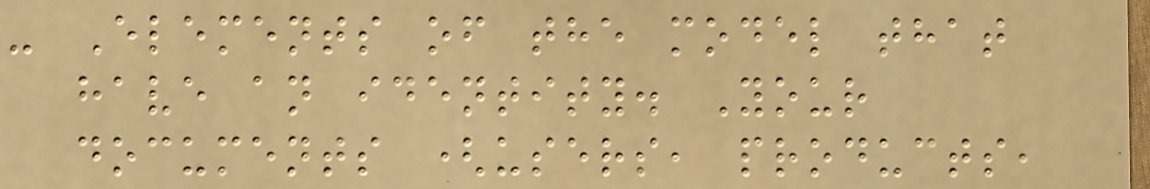- Elements of the model that
have an identity. Your
documents (users, products,
